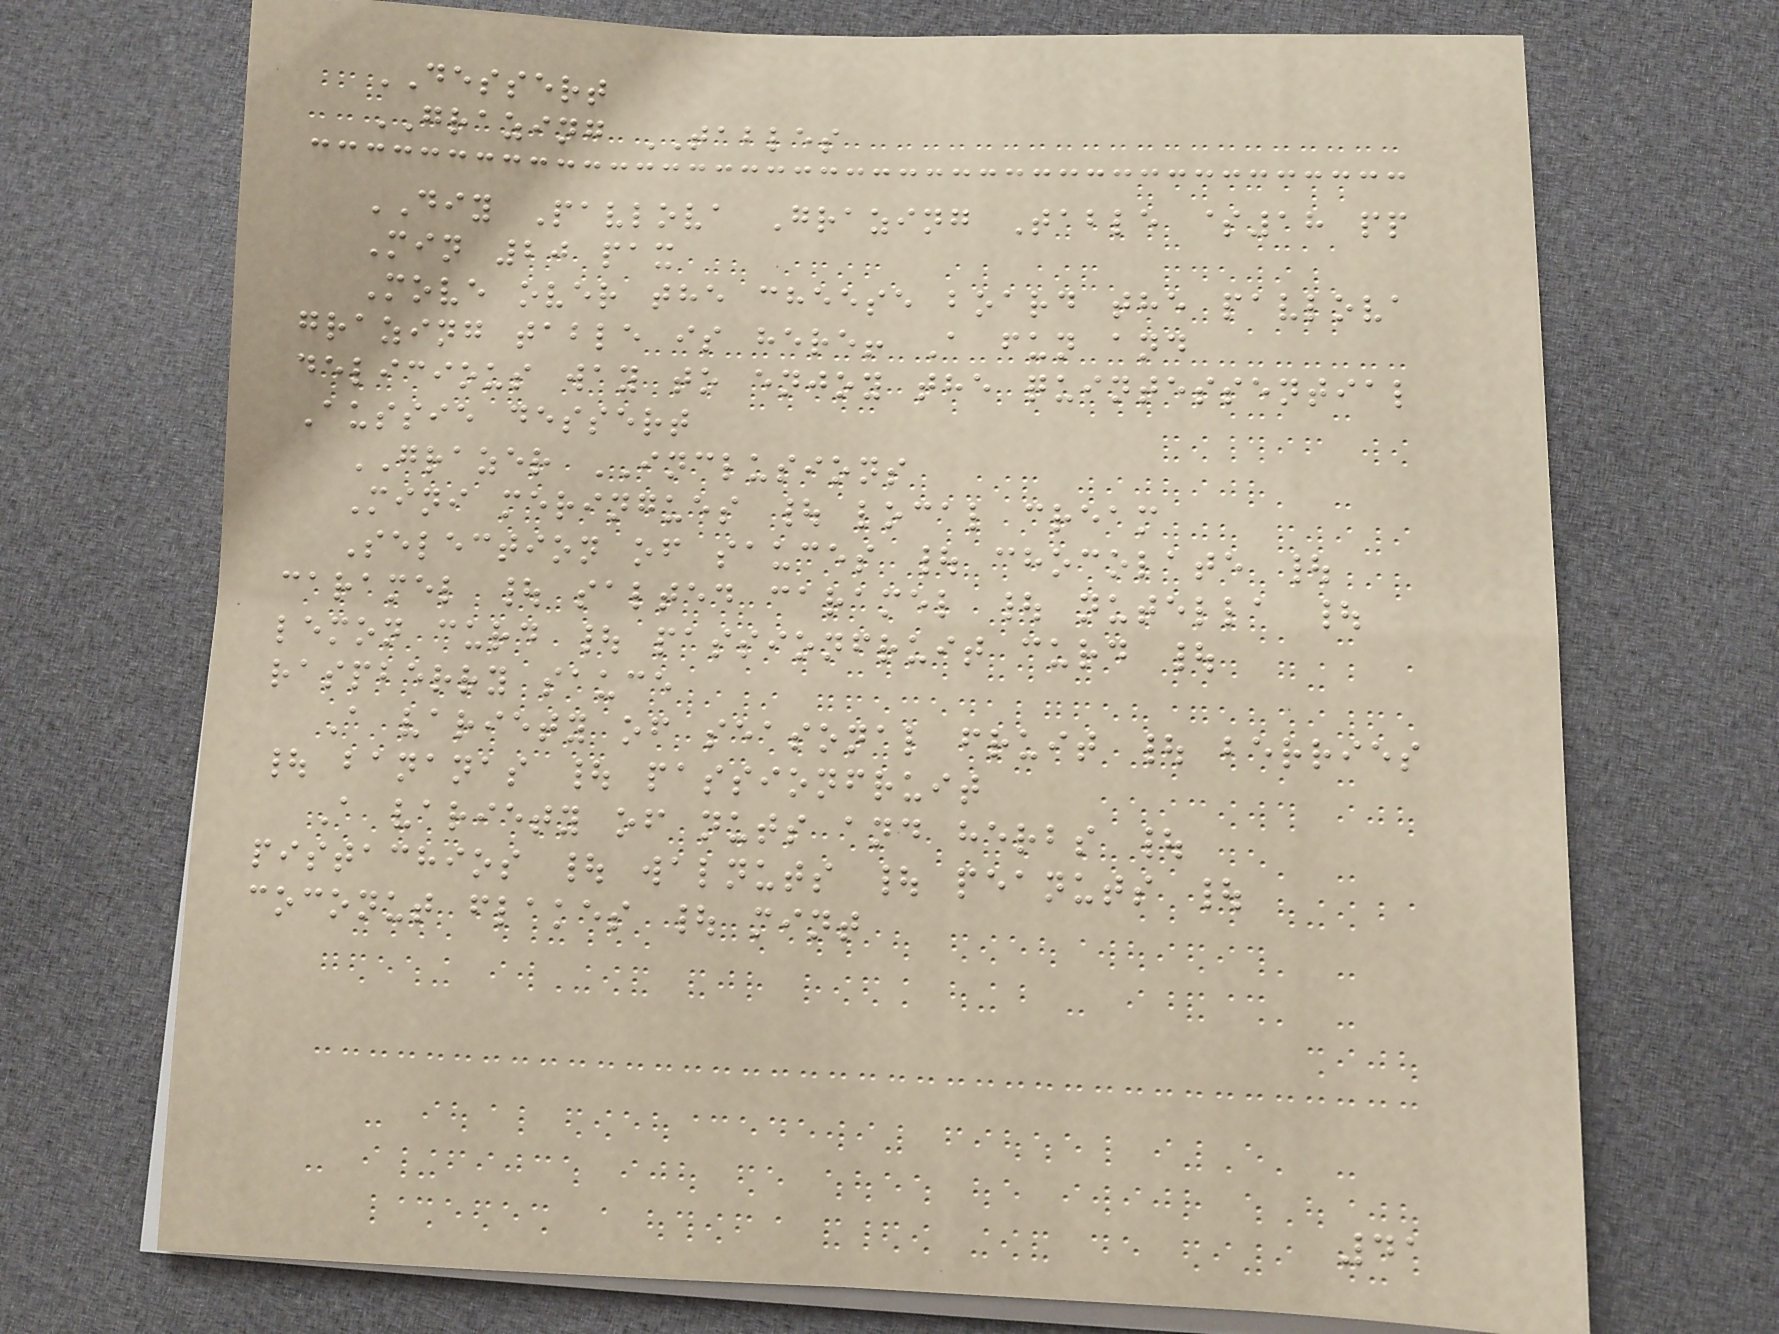DESSERT
GRAZING TABLES
DIY Pavlova Grazing Table $18 pp
Min 20 pax
Move over the cheese board the pavlova
grazing table is here! A fun and
delicious way to enjoy the quintessential
Aussie dessert
GRAZER INCLUSIONS
Mini meringues | local cream
Selection of sauces | chocolate |
caramel | salted caramel | nutella |
lemon curd | passionfruit curd |
raspberry sauce
A variety of seasonal fruit | berries
| bananas | passionfruit
A variety of nuts and herbs |
pistachios | walnuts | peanuts |
coconut flakes | mint
41
